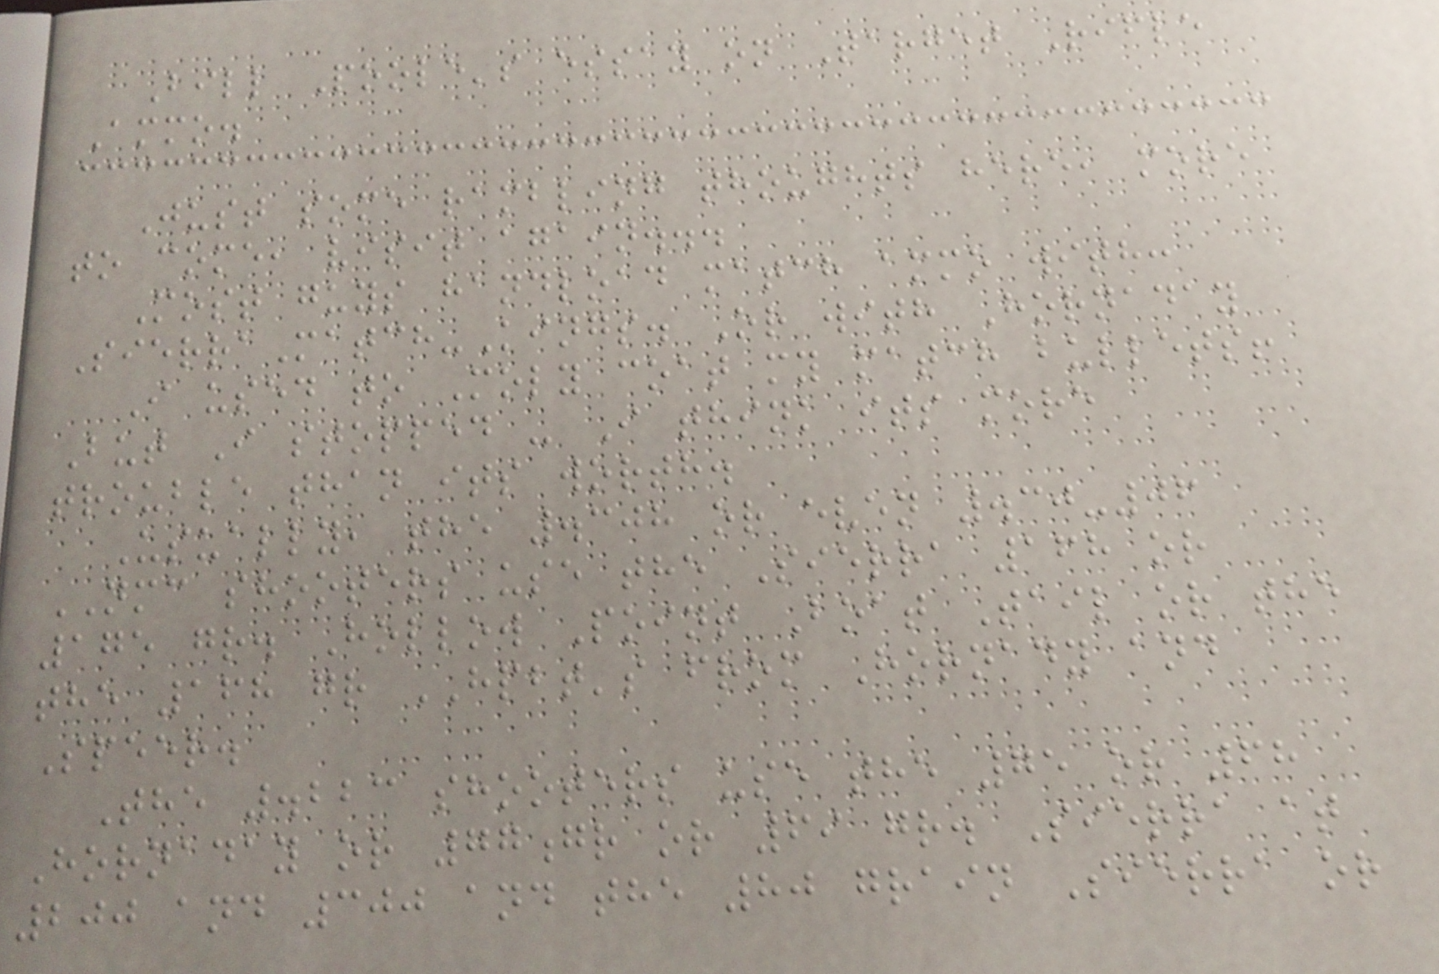Bill Poole's essay on Target Rifle
Ammo.
Just some rambling thoughts here, more
to come, visit again...
Most guys handload match ammo with:
SierraMatch-Kings. Or with Hornaday
I used to Moly coat my match bullets!
But I stopped - I think its more
trouble than its worth.
Usually, the .308 or even .30-06
NMC shooters use the Sierra 168 or
175 gr. Hollow Point Boat Tail or the
the 168 gr HPBT's from Hornady and
Speer.
The .223 shooters use the 75 or 68
Hornaday or 77gr or 69 gr. Sierra at
200 and 300 and the 80 grain Sierra or
